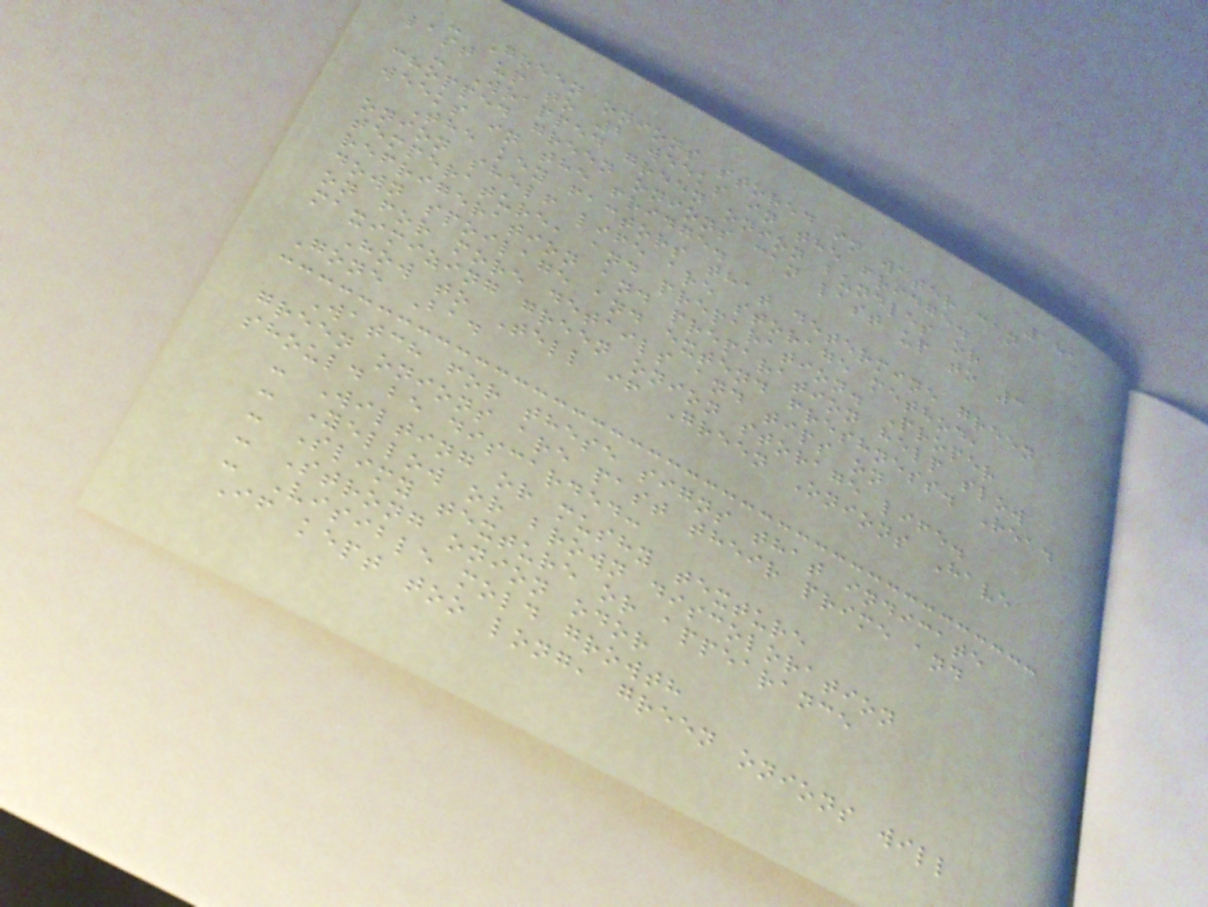181
- Green onions stored in water can
last up to 2 weeks in the fridge.
- Wrapped green onion bundles or
chopped green onions can last up to 3
weeks in the fridge.
The key factors that determine green
onion shelf life are storage method,
temperature, and preparation. Proper
refrigeration and preparation help slow
down spoilage and extend freshness. Read
on for more details and tips on
maximizing green onion storage life.
How to Tell if Green Onions Have
Gone Bad
Watch for these signs that indicate
green onions are past their prime and
should be discarded:
- Wilting or mushy texture
- Yellow or brown discoloration
- Slimy texture or appearance
- Strong onion odor
- Visible mold growth
If kept too long, green onions will
